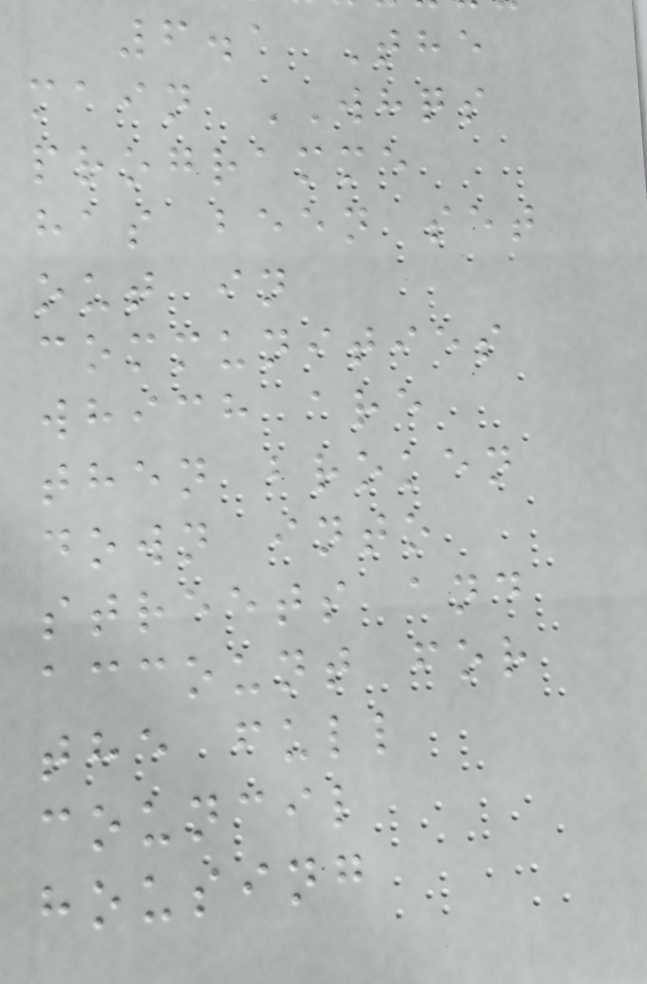6.1 The
main WHQS
programme
has been set
out in
communities
which are
then broken
down into
streets and
account for
the full
council
housing
